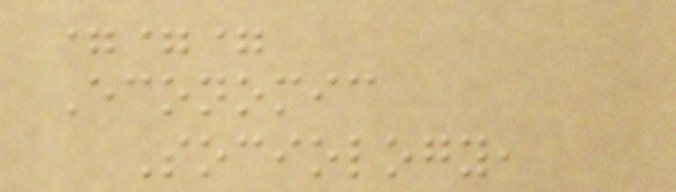===
Economic
Sociology,
